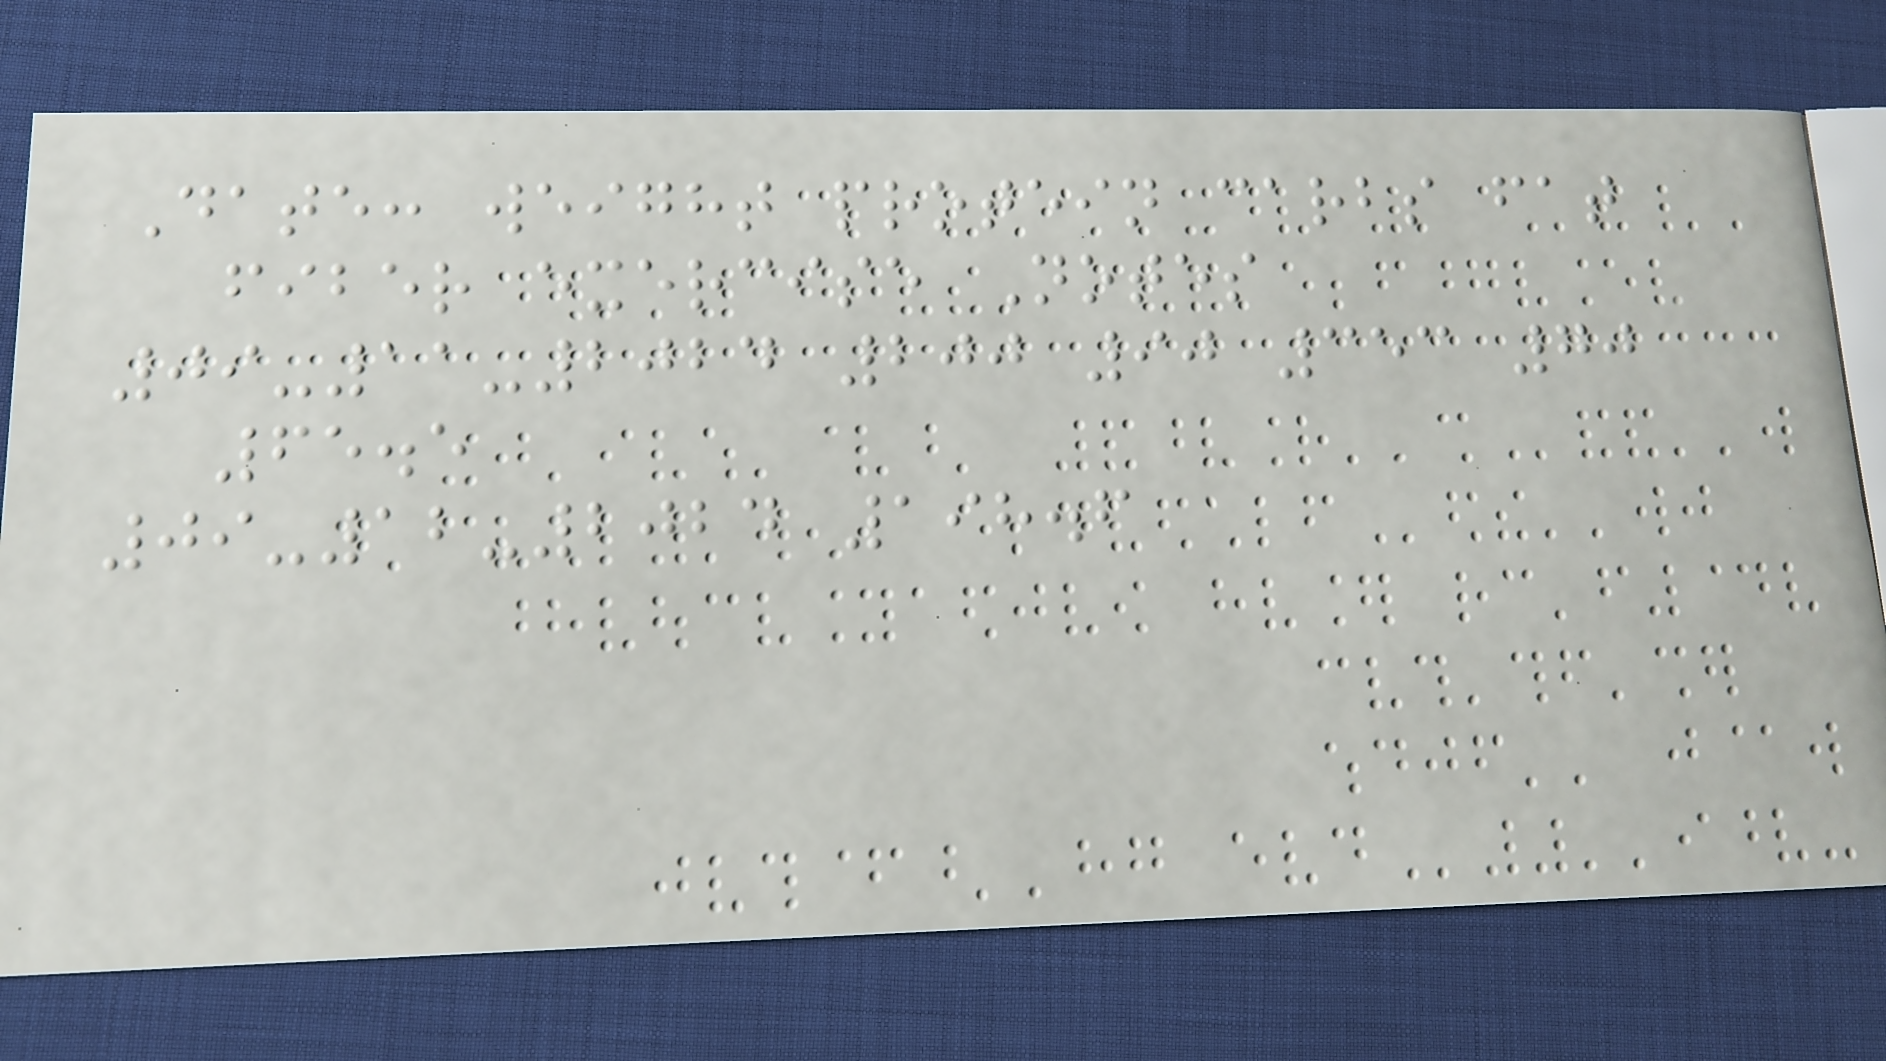Date: weight protein carbs fat
fiber exercise Notes
09-11-2024 200 90 353 70
65.5
09-12-2024 198.6
